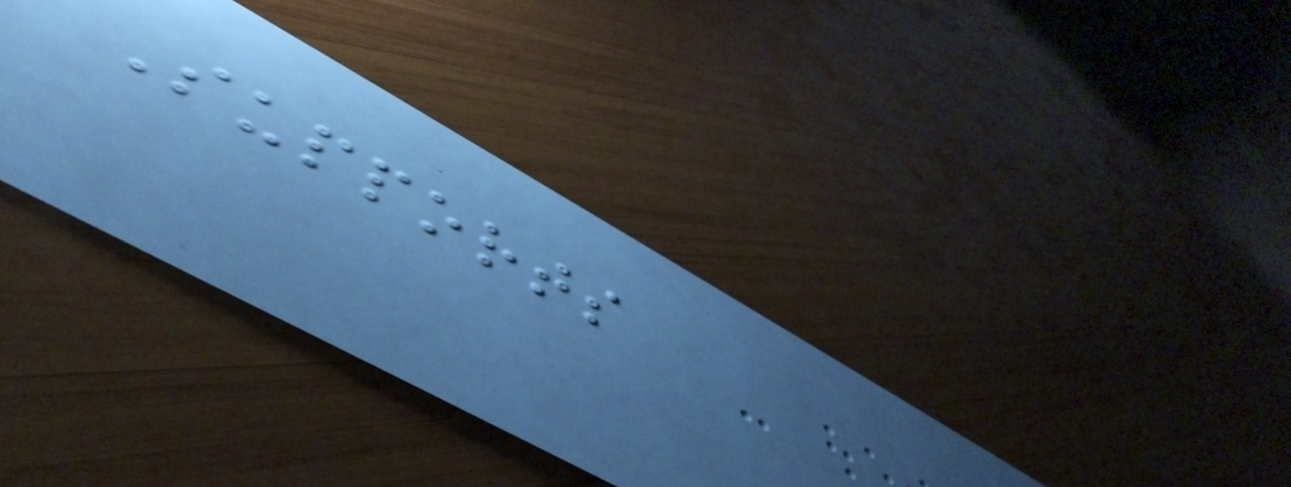Supports
